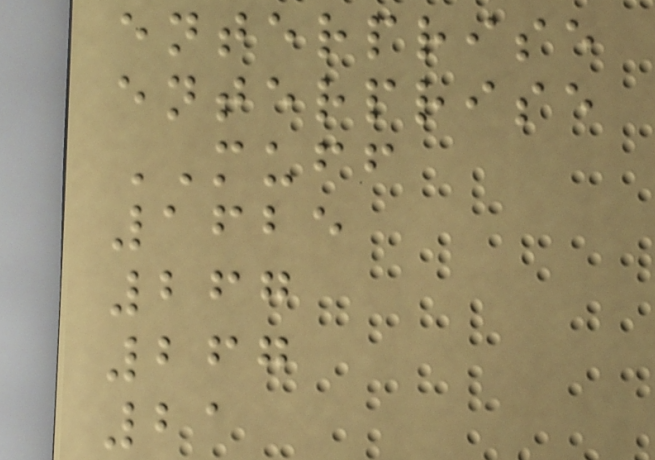enterprise
enterprise
MUFF
1625
267
267
21
